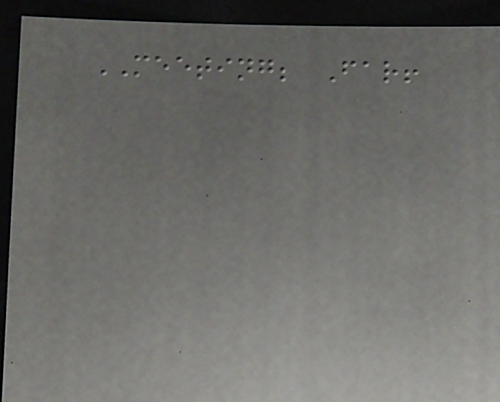MEETING; Far!
